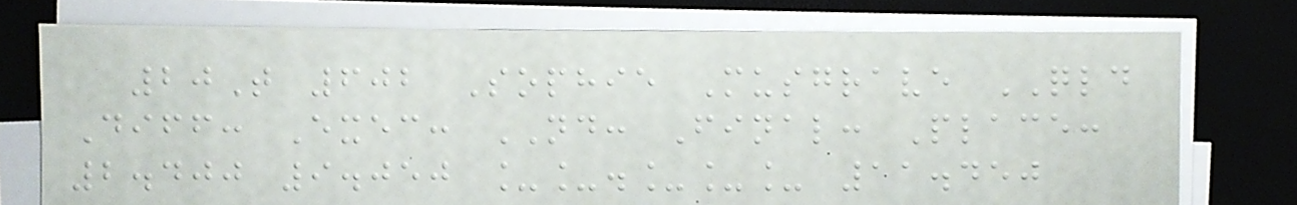20T 602 Sophie Musgrave QLD
Diff: Exec: ND: Final: Place:
2.400 9.050 __.___ 11.450
